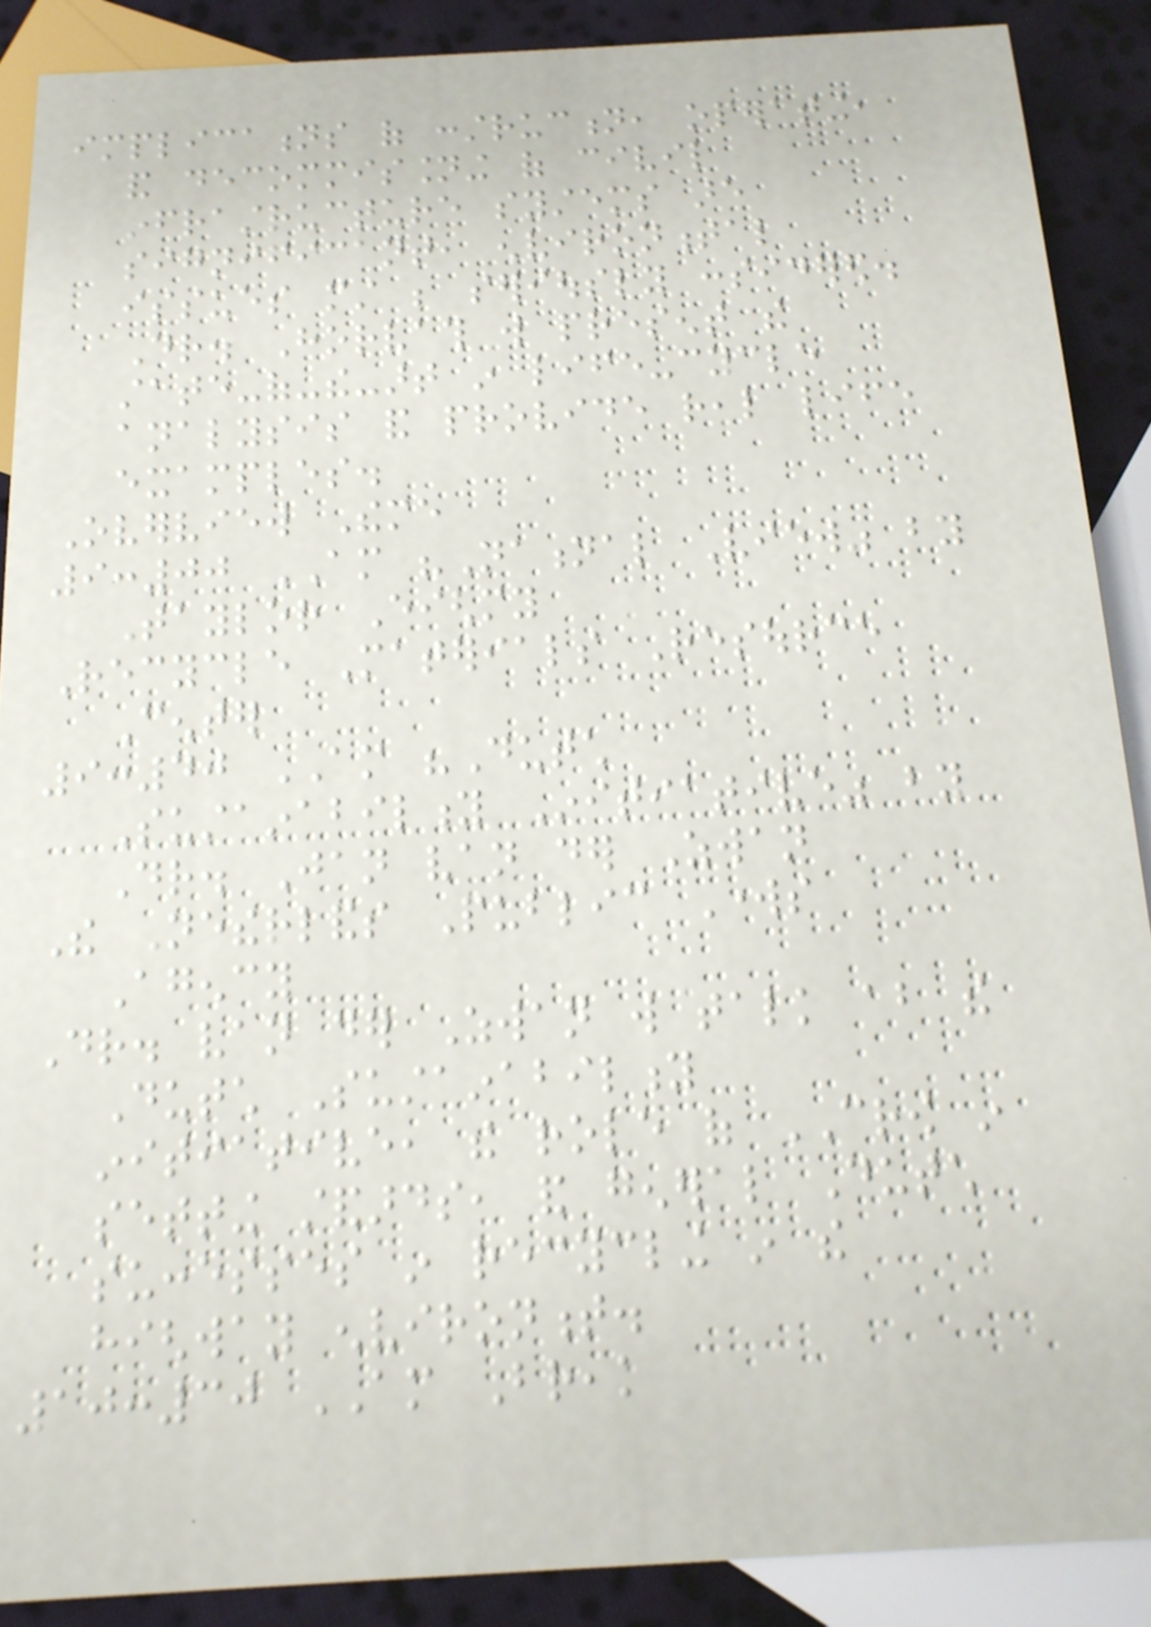implications of construction, operating,
and decommissioning of civil
infrastructure systems are
significant, environmental
issues must be seriously considered.
Dr. Horvath will present the
state-of-the-art in life-cycle
analysis and provide real life
examples.
Overview Theme
9:00 AM "National View" by
Taylor Eighmy
Recycle Materials Resource
Center
9:40 AM "Dutch
Sustainability Initiative" by
Dr. Jan van der Zwan
The Netherlands Public Works
Agency
Dr. van der Zwan will talk about the
Dutch Sustainability
initiative, the role of CROW in
setting standards, and general Dutch
successes in recycling in the
highway environment.
10:30 AM Break
